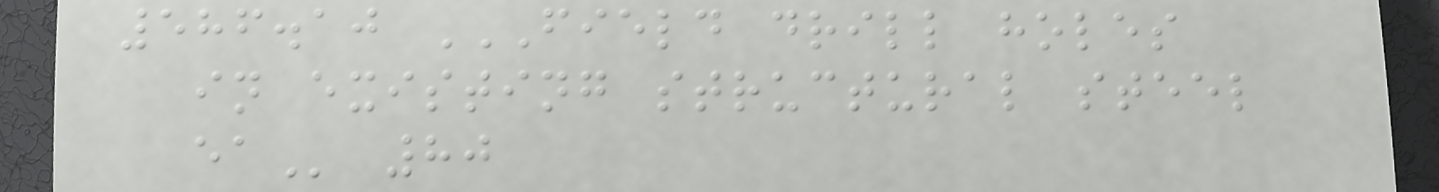586.10 FIELD DRILL HOLES
IN EXISTING STRUCTURAL STEEL
EA 80
